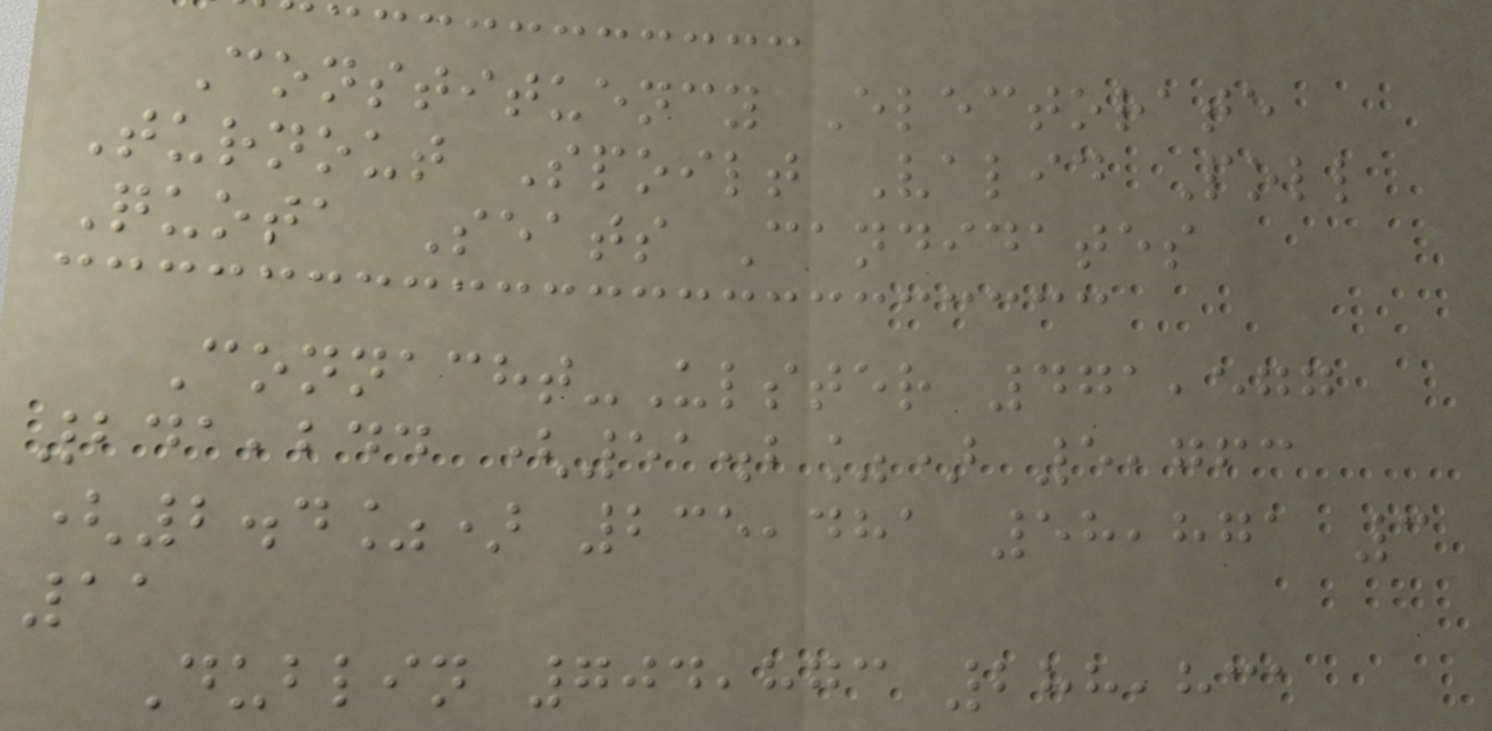Constituency Electorate
Turnout Spoilt Valid Poll
Quota Seats Candidates
Connacht-Ulster 471,577
241,244 (51.2%) 5,763
(2.4%) 235,481 58,871 3
11
Dublin 704,873 288,831
